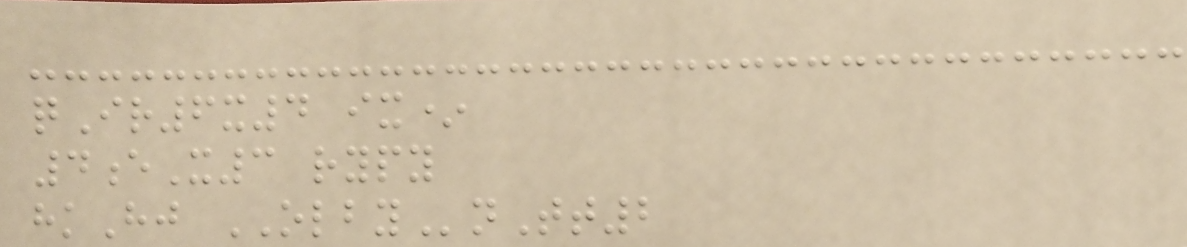qIr6x4 ix*
4eX3 rypy
hkHj OLBYnTt2
